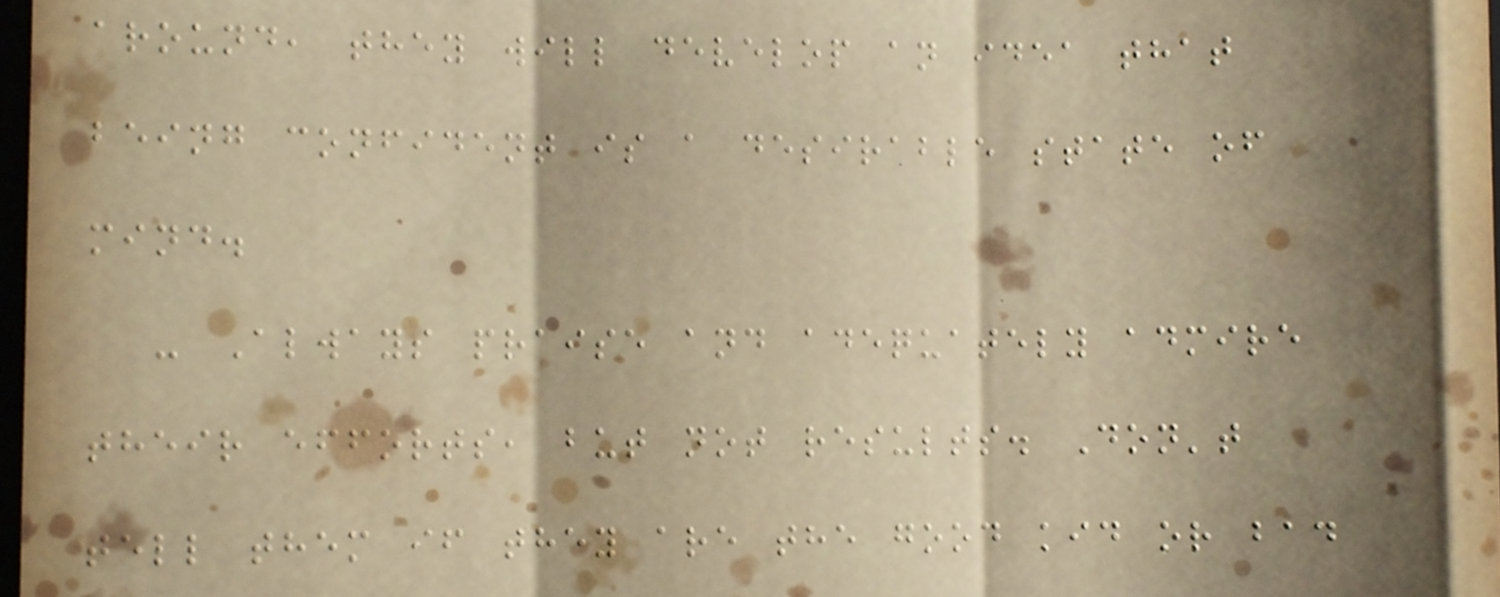around, they will develop an idea that
being confident is a desirable state of
mind.
- Always praise and adequately admire
their efforts, but not results. Don't
tell them if they are the good kid or bad
